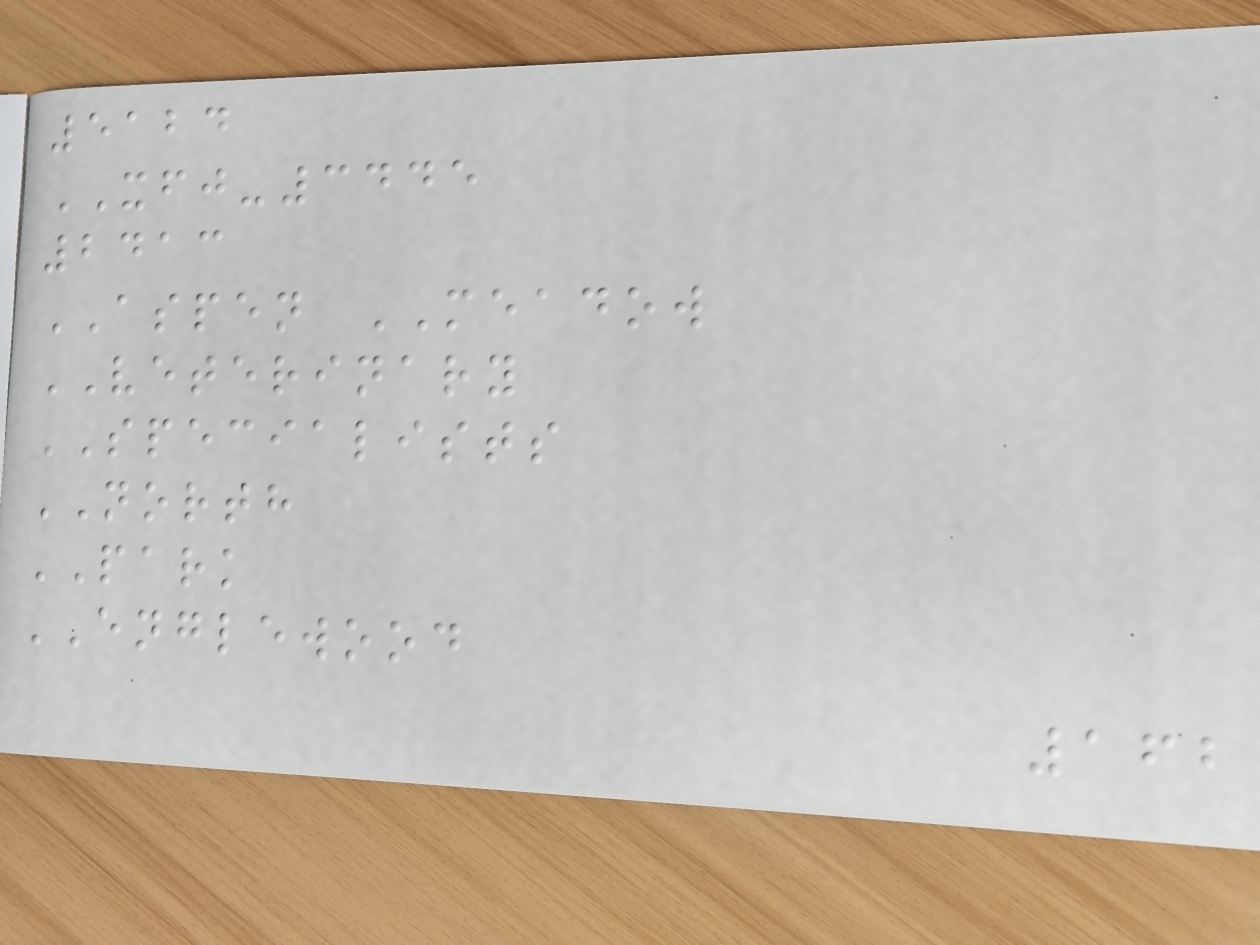5124
XFJ-3445
2413
ASPEN MEADOW
VETERINARY
SPECIALISTS
NORTH
PARK
ENGLEWOOD
162
